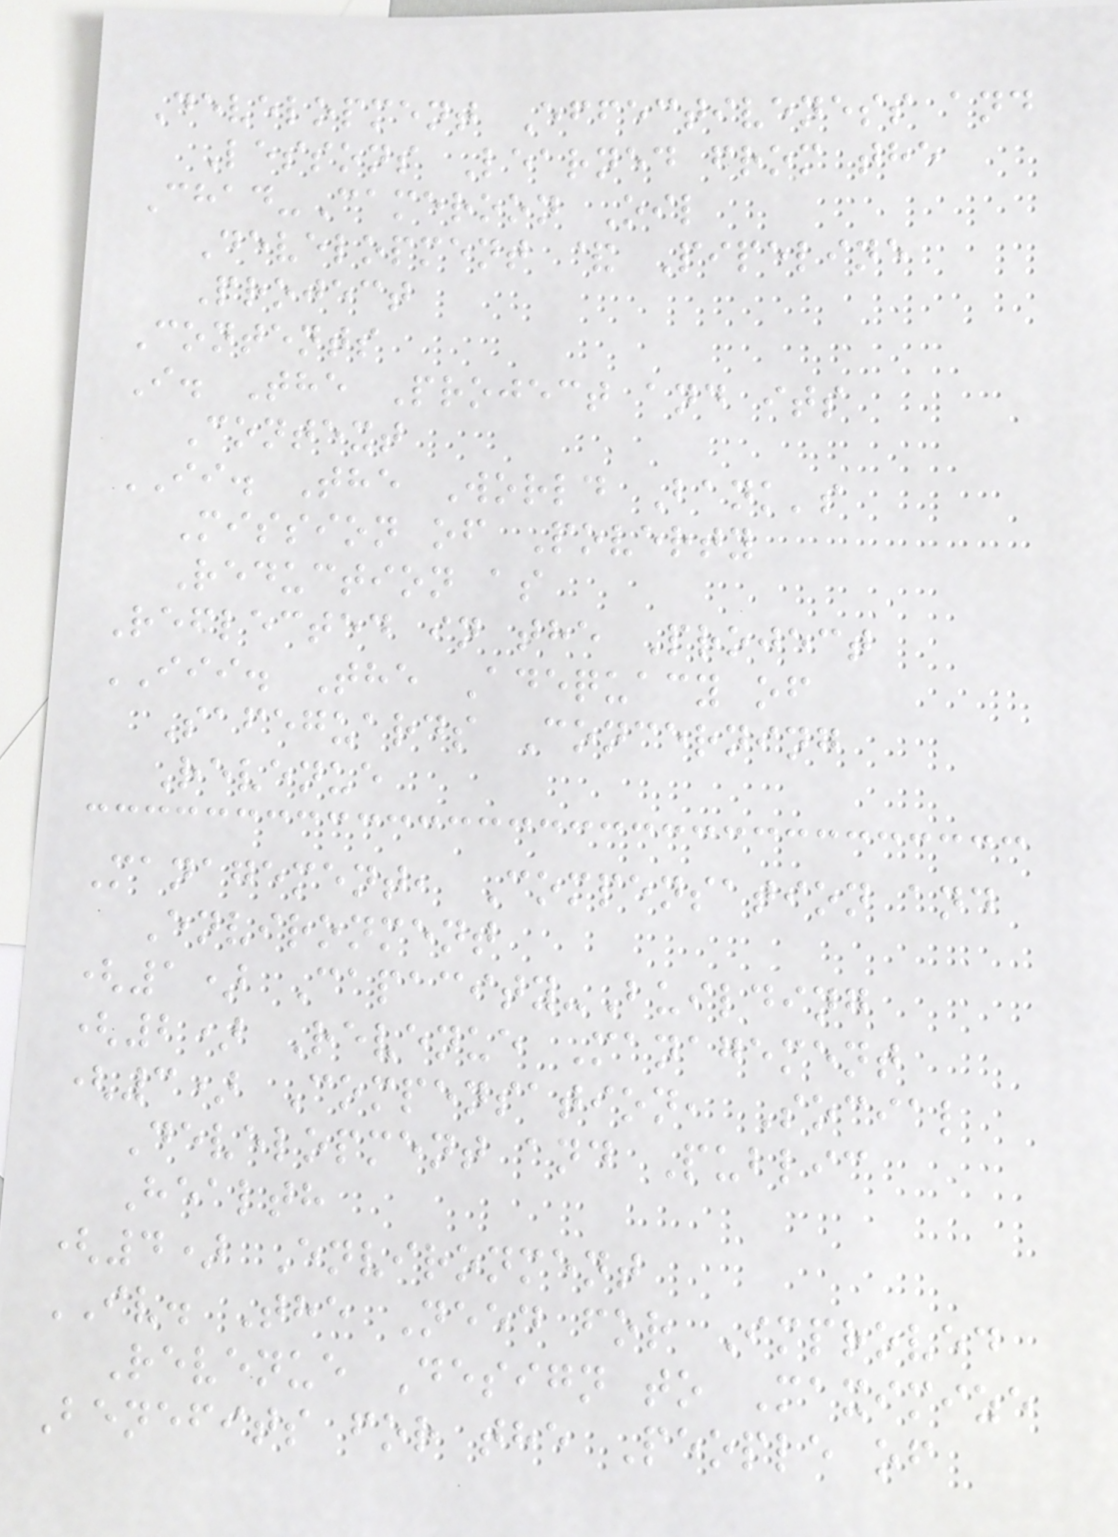Development Effectiveness and
Lessons Learned from the
Chad-Cameroon Oil
Development & Pipeline
Project
Contents
I. The Project and its
Context
II. The World Bank's
Mission of Poverty
Reduction as
Reflected in the Project
III. The Adequacy of
Safeguards Concerning
Revenue
Management, Compensation and
Environment
(1) Capacity-Building
(2) Revenue Management
(3) Compensation, Social
Development and Public
Health
(4) Environment
IV. The Need for Improved
Revenue Design to Maximize
Benefits for the People of
